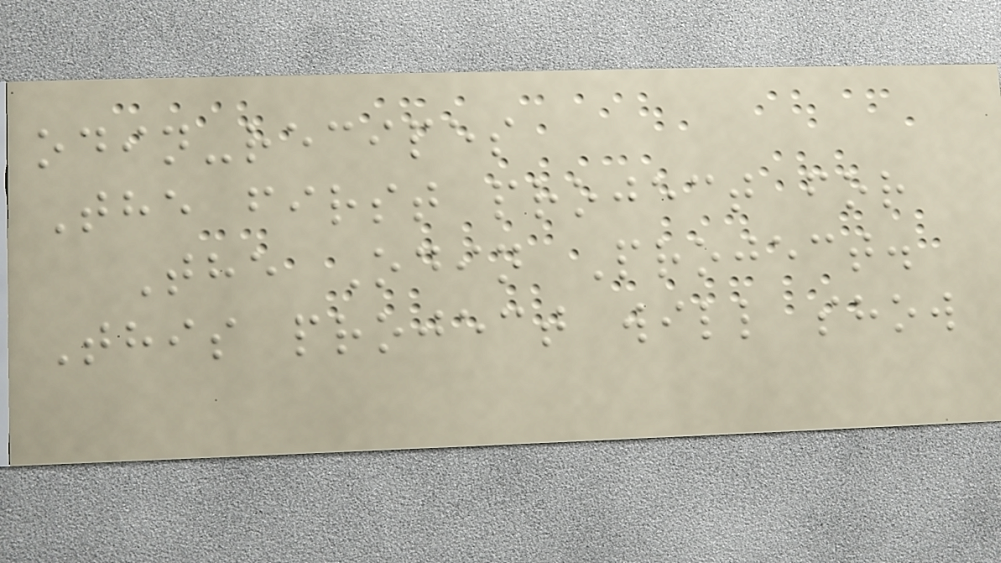odin-recipes
The first project for
The Odin Project.
This project will show
